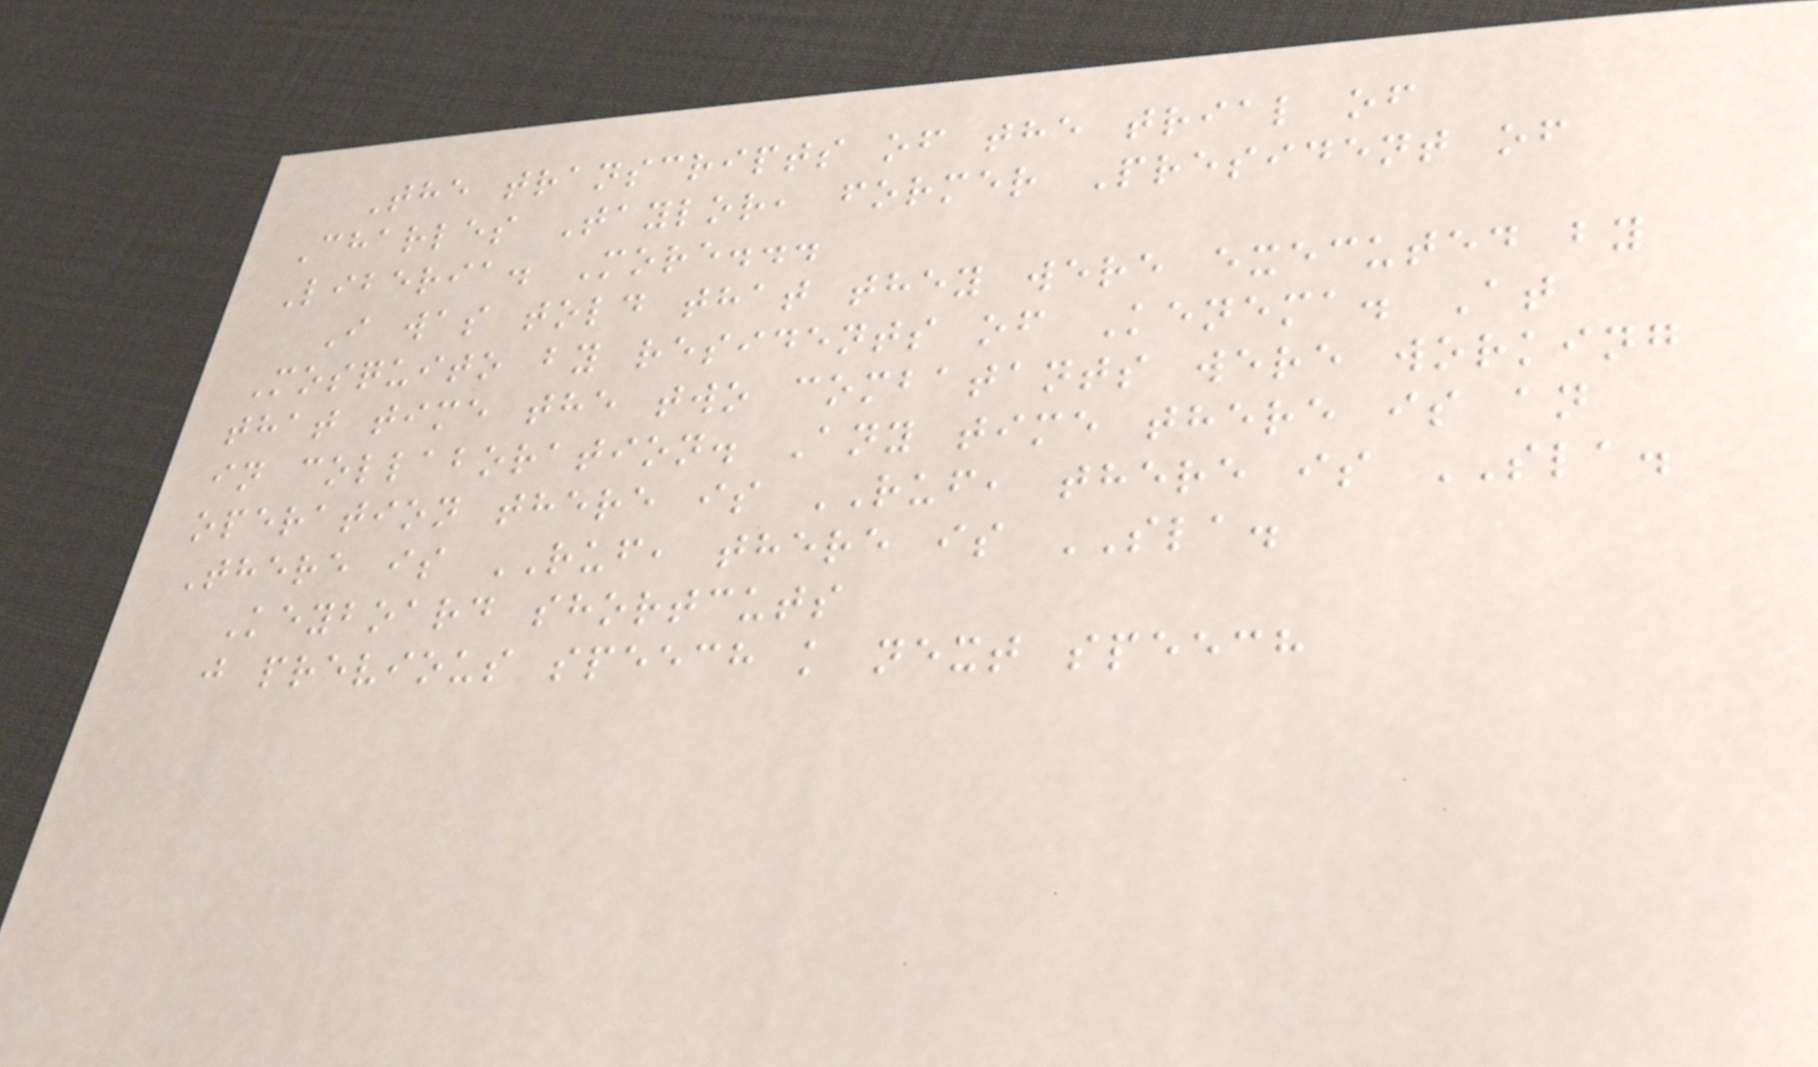The transcripts of the trial of
Charles Taylor, former President of
Liberia. More...
I was told that they were executed by
Mosquito by residents of Kenema. At
that time the two combatants were working
in collaboration. Any time there is an
operation there is RUF, there is SLA.
There is RUF, there is SLA.
Keyboard shortcuts
j previous speech k next speech
